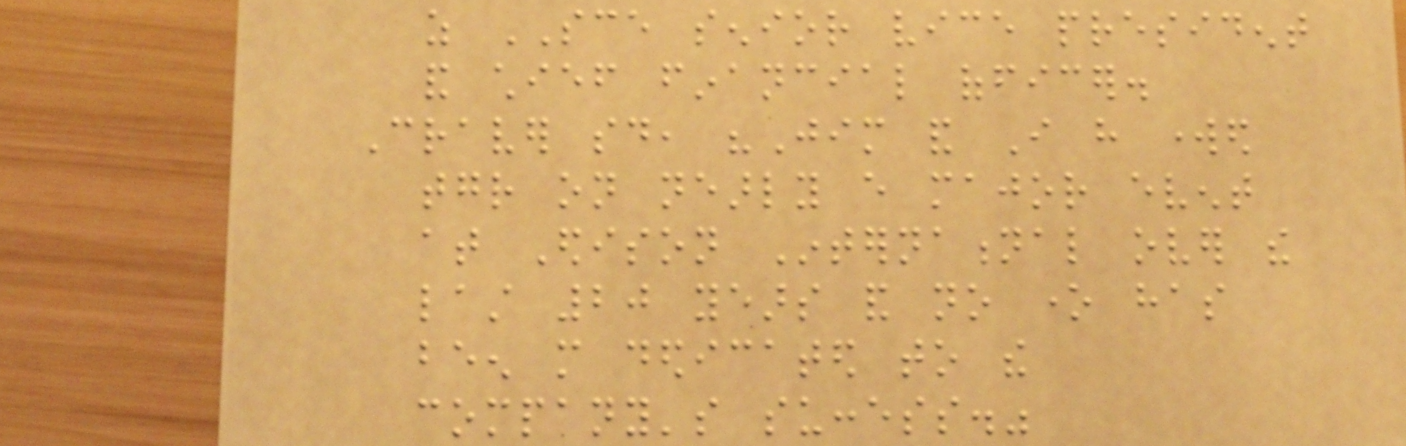as SCE senior vice president
and chief financial officer.
Craver said, "Jim and I have worked
together on nearly every major event
at Edison International over the
last 20 years and no one has
been more dedicated to the
company's success."
